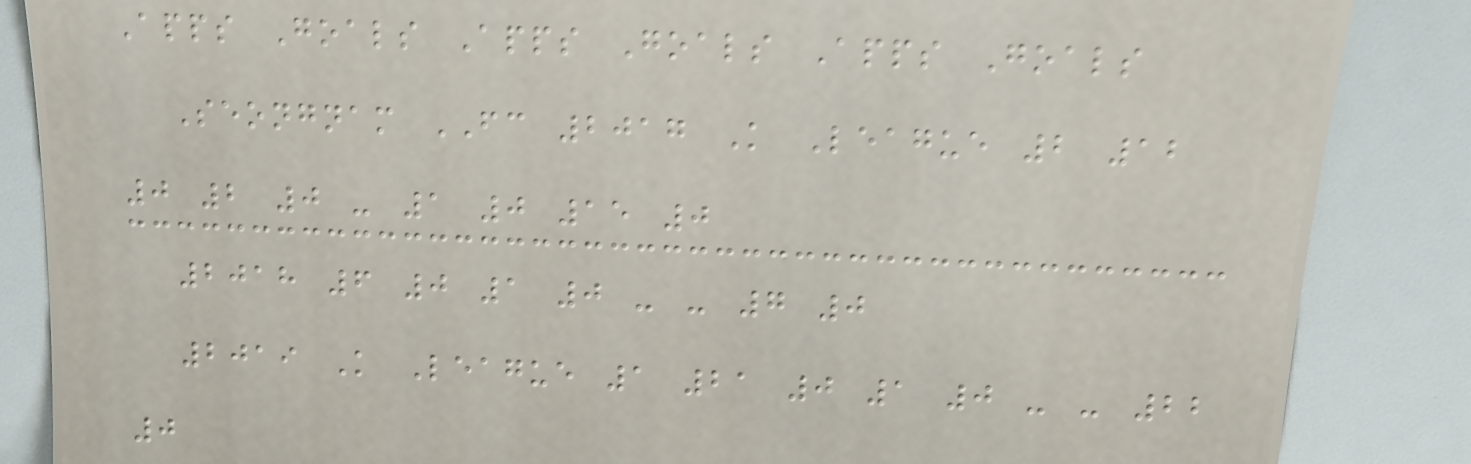Apps Goals Apps Goals Apps Goals
Seongnam FC 2017 K League 2 12
0 2 0 - 1 0 15 0
2018 6 0 1 0 - - 7 0
2019 K League 1 21 0 1 0 - - 22
0
